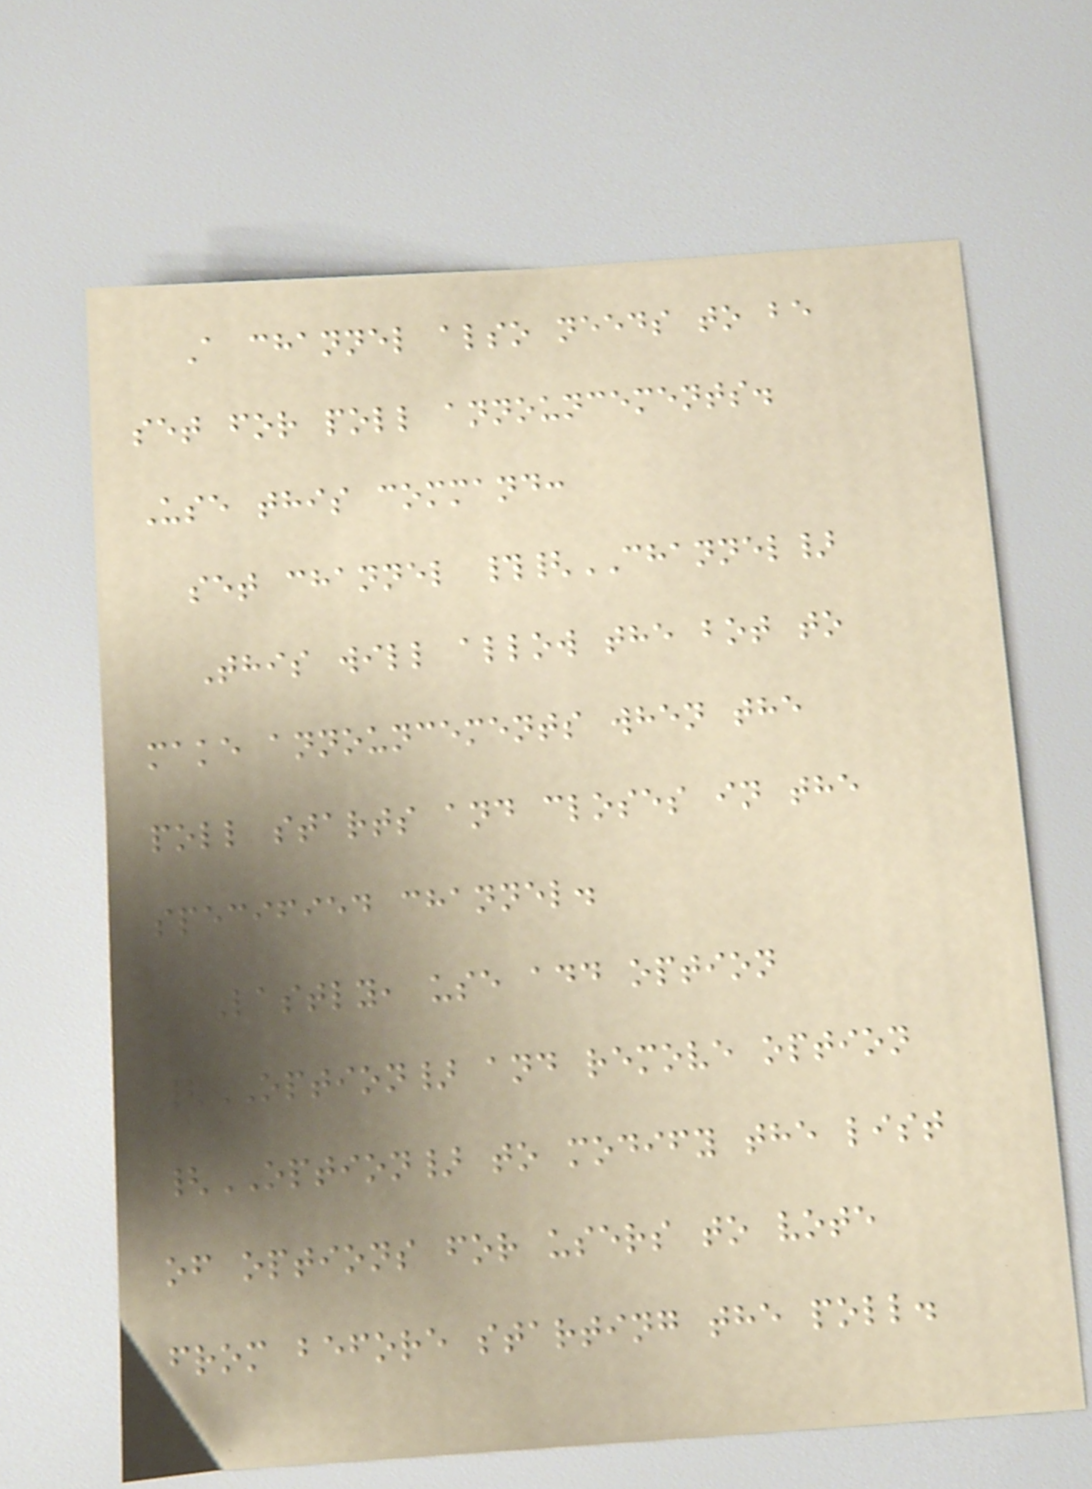A channel also needs to be
set for poll announcements.
Use this command:
set channel #{CHANNEL}
This will allow the bot to
make announcements when the
poll starts and closes in the
specified channel.
Lastly, use add option
{OPTION} and remove option
{OPTION} to modify the list
of options for users to vote
from before starting the poll.
